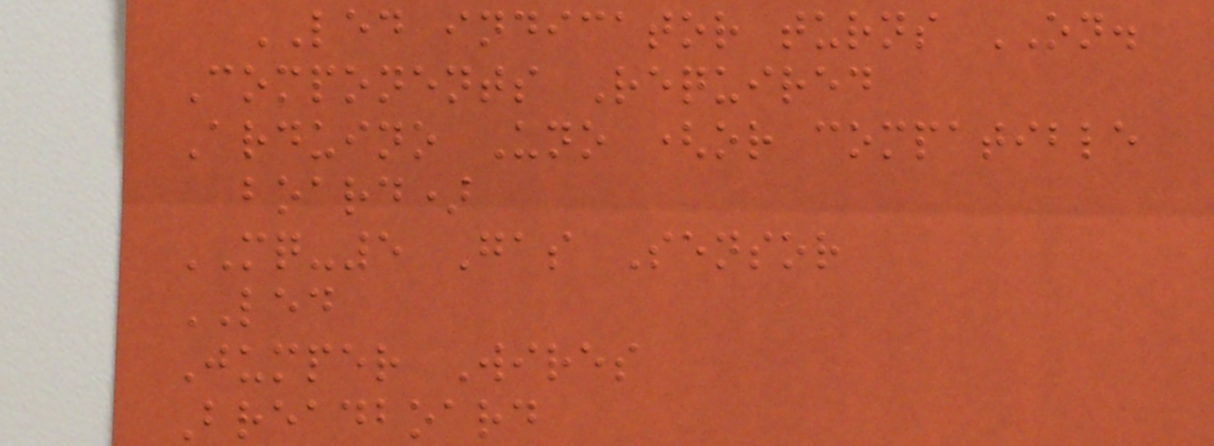LED indicator turns ON.
Components Required
Arduino Uno (or compatible
board)
MQ-5 Gas Sensor
LED
Jumper Wires
Breadboard
